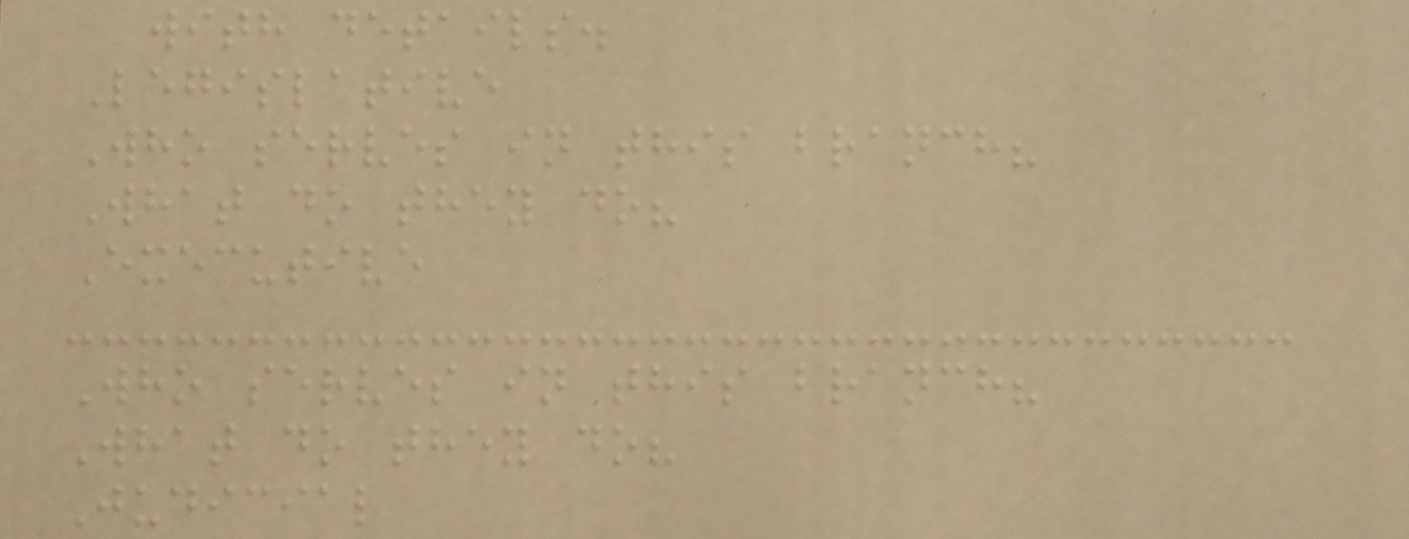with details.
Legislative
Who serves in this branch?
What do they do?
Executive
Who serves in this branch?
What do they do?
Judicial
